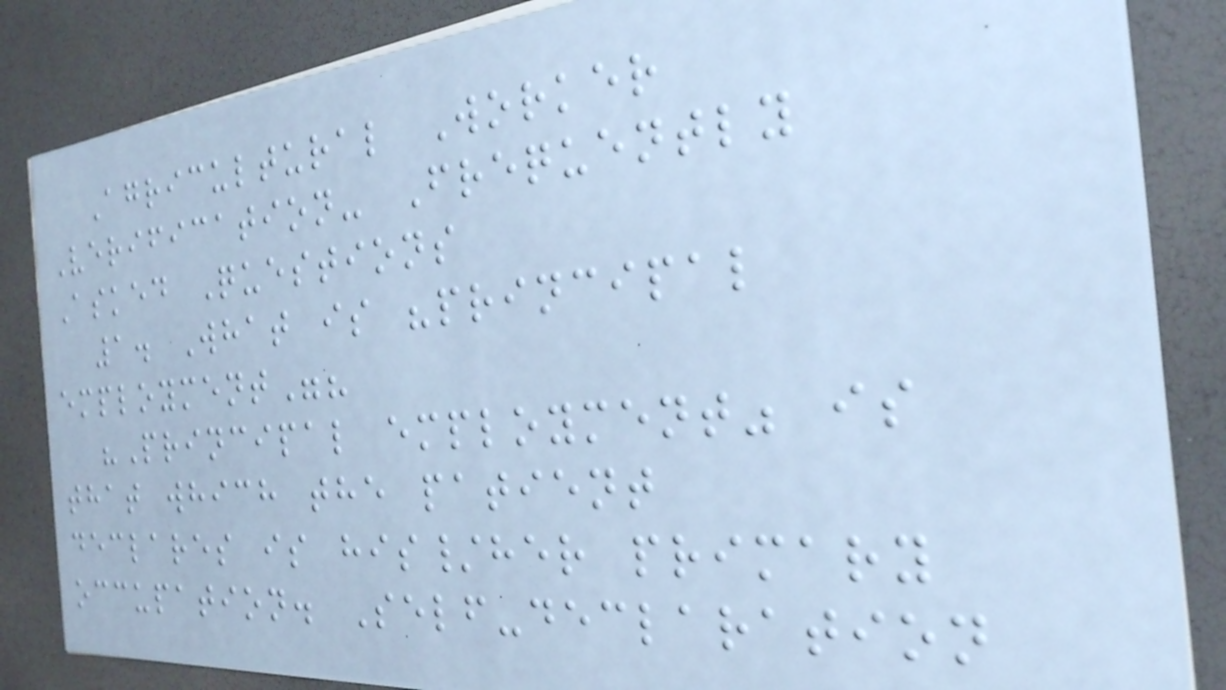Agricultural Worker
Verification- Frequently
Asked Questions
1. What is "principal
employment"?
"Principal employment" is
that which the patient
declares is his/her primary
occupation. Self-declaration
